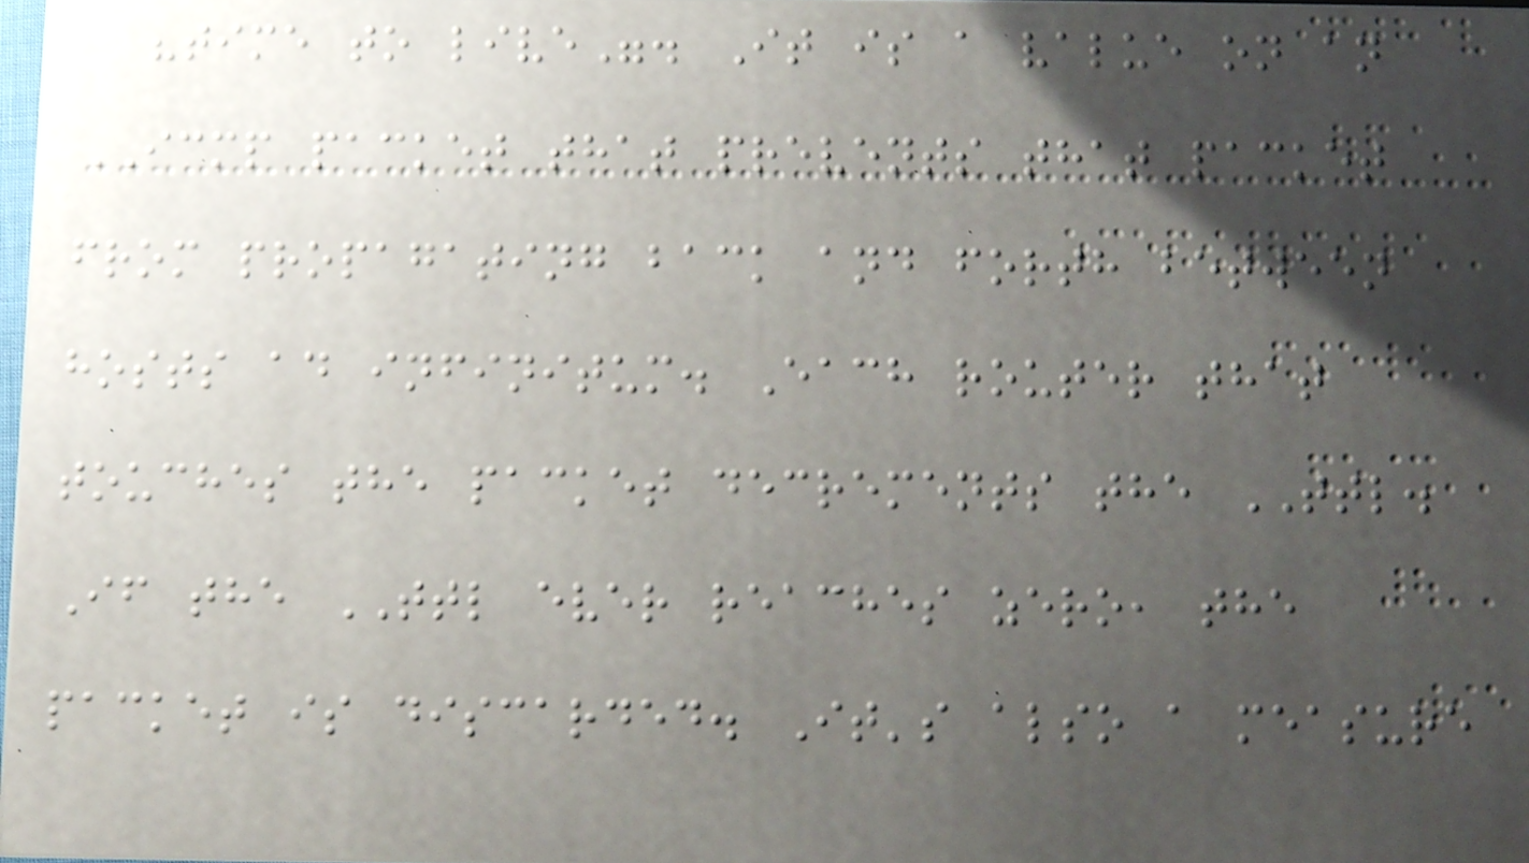"time to live". It is a value on an
ICMP packet that prevents that packet
from propagating back and forth between
hosts ad infinitum. Each router that
touches the packet decrements the TTL.
If the TTL ever reaches zero, the
packet is discarded. It's also a measure
